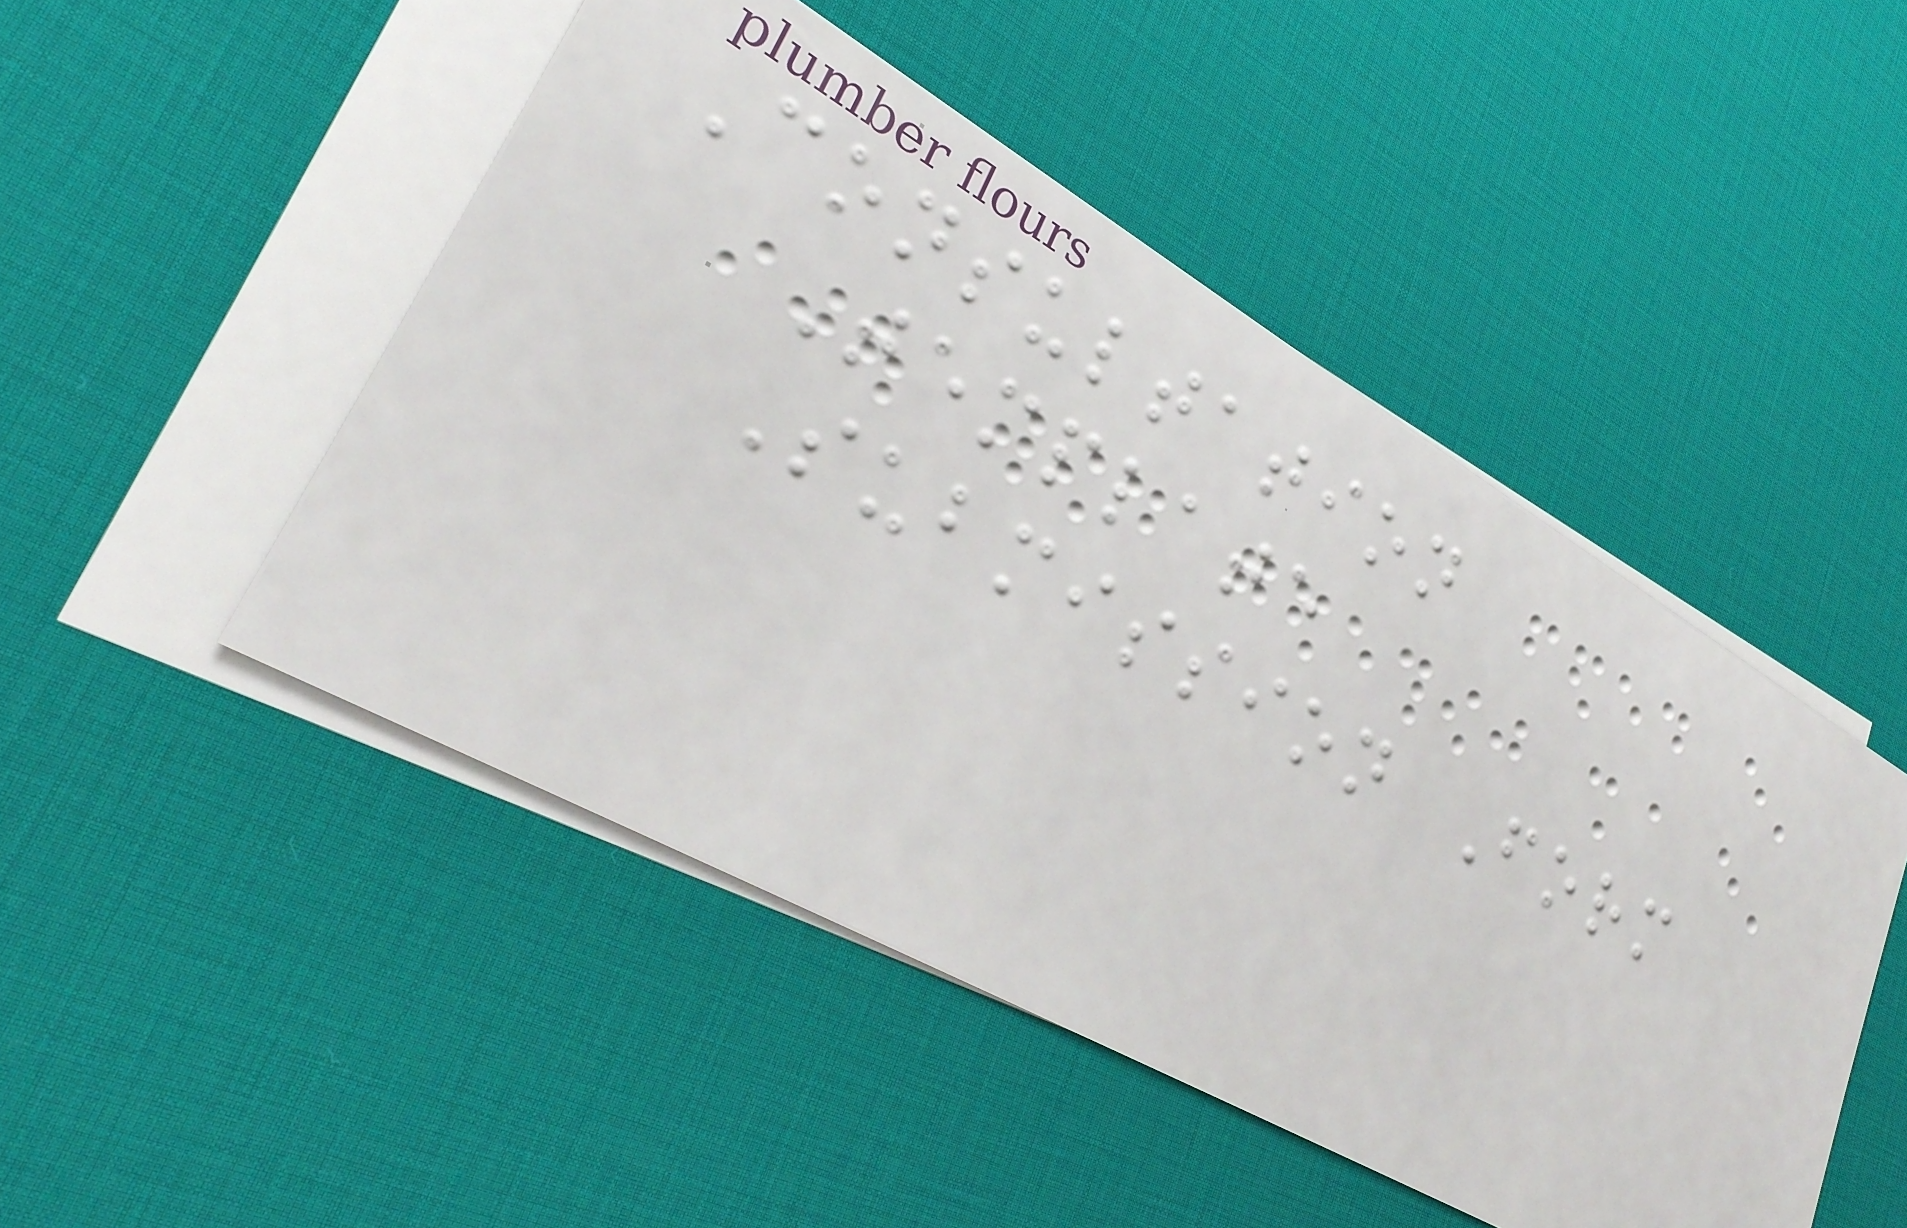Consultation
Template
Submission Form
